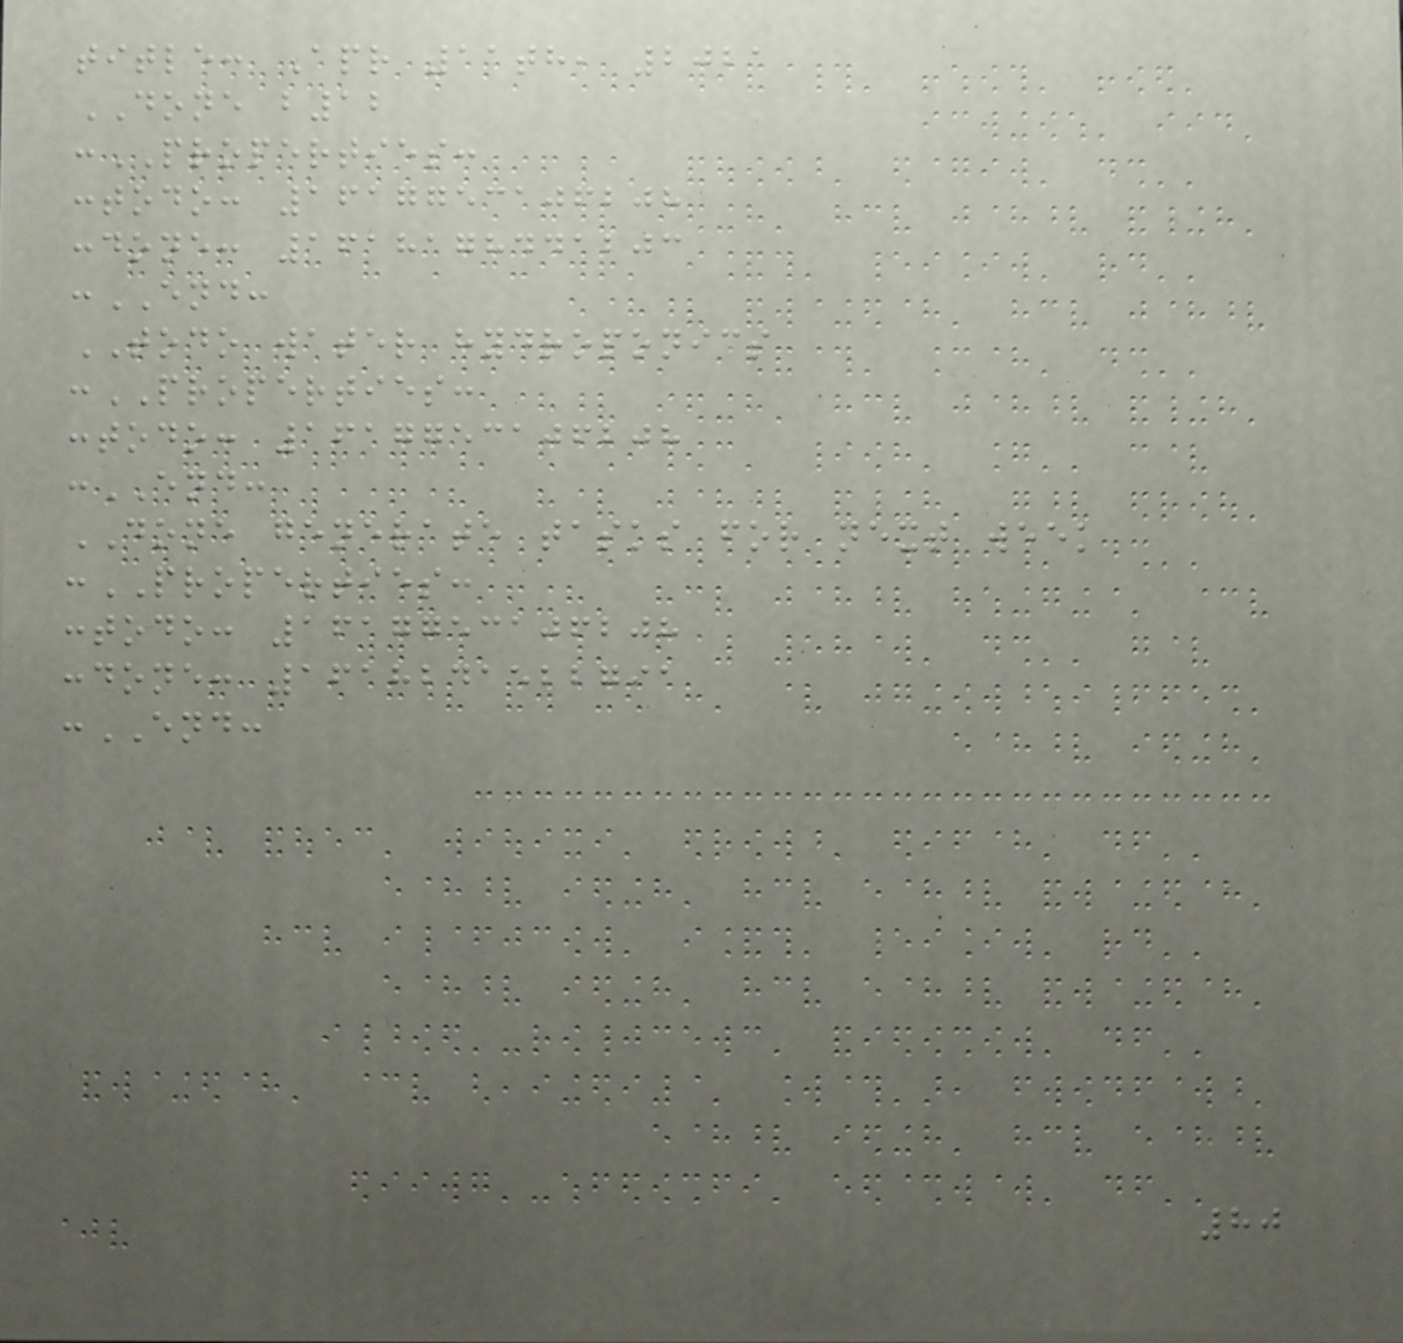title: Apr 11th, 2021
DONE b12
:PROPERTIES:
:todo: 1617753106208
:done: 1618178441203
:END:
TODO water hydroponics
:PROPERTIES:
:todo: 1617753106208
:END:
DONE generate tasks for next week
:PROPERTIES:
:todo: 1617753106208
:done: 1618241522791
:END:
80
